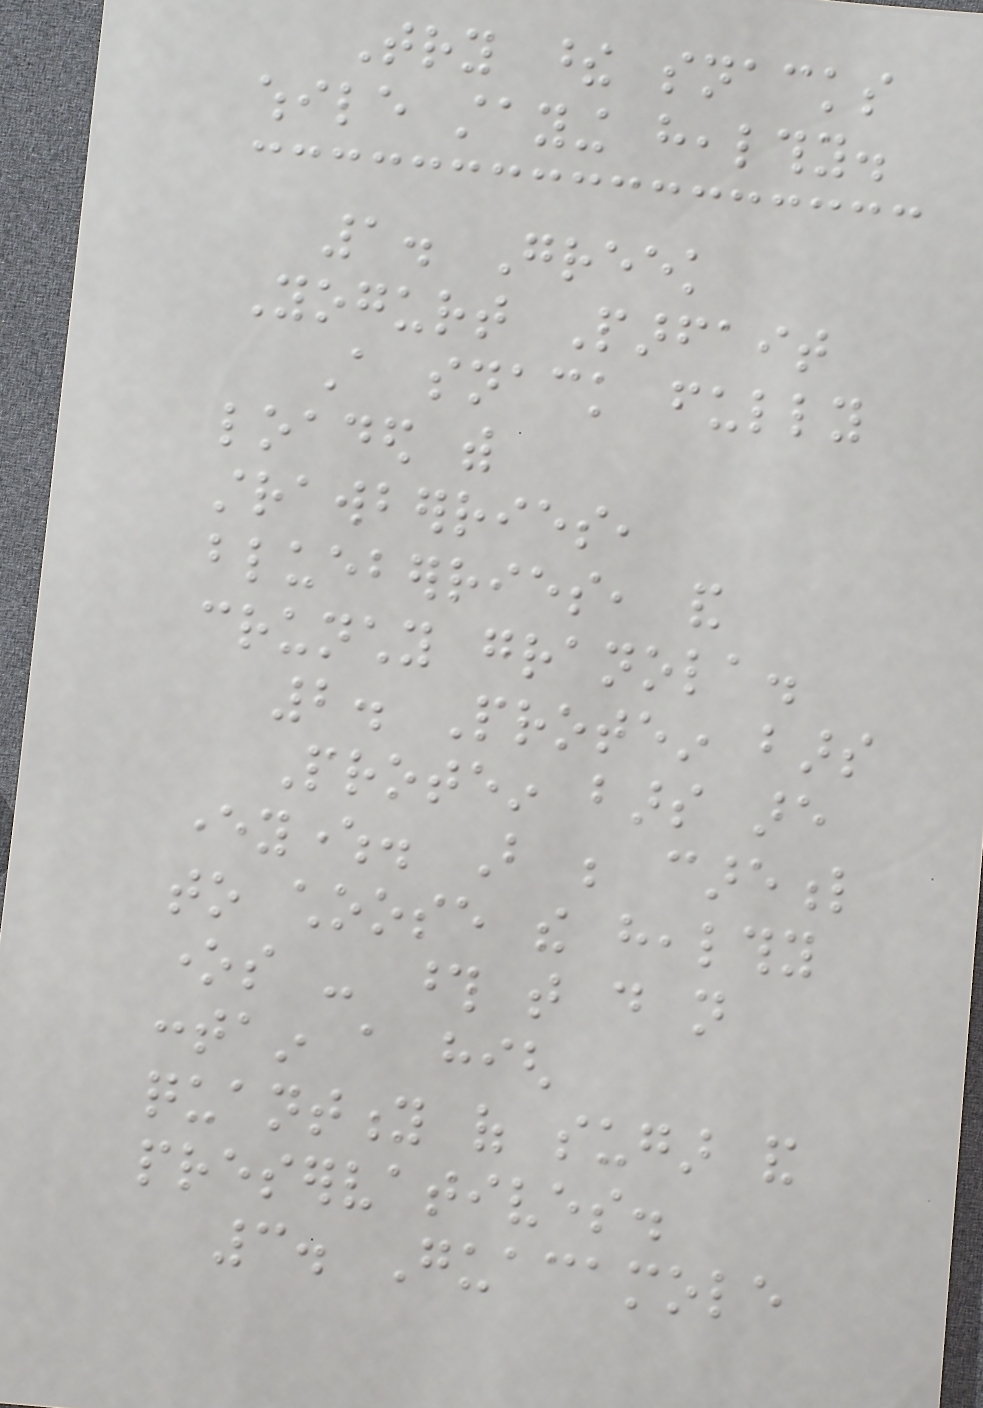Try these snacks
while staying healthy.
1. Greek
Yogurt Parfait
A snack fully
loaded with
strawberries,
blueberries, and
crunchy granola.
2. Protein bars
Protein bars are
everywhere. But be careful
to choose the healthy
ones - those that do not
contain a high
quantity of sugar and
preservatives.
3. Guacamole
